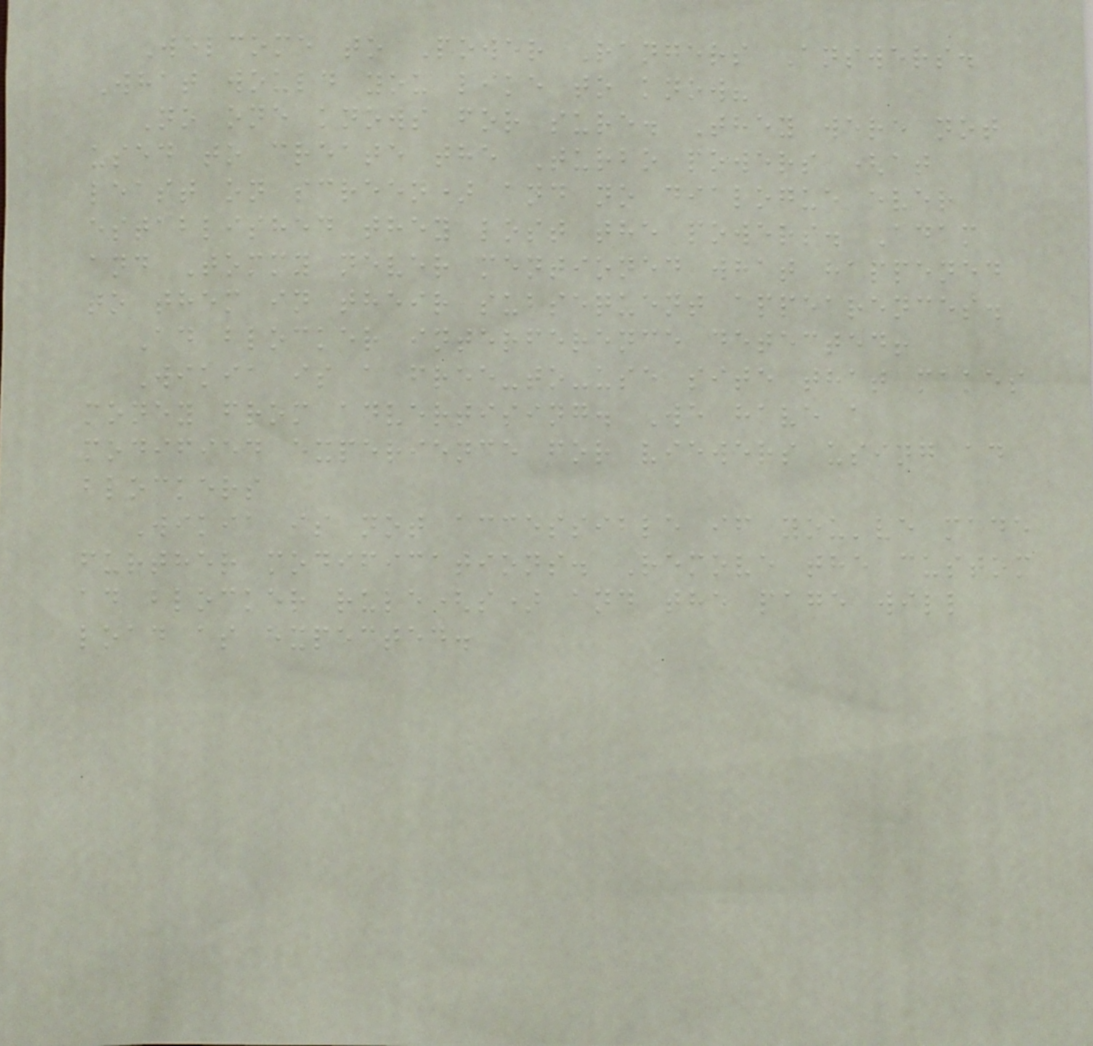Welcome to Power Rangers Answers.
What would you like to know?
No one knows for sure. They were not
used to create the Turbo powers (at
least on screen) and no dialogue ever
established they lost the powers. Adam
and Tommy never mentioned what happened
to them in their subsequent appearences.
Ad blocker interference detected!
Wikia is a free-to-use site that makes
money from advertising. We have a
modified experience for viewers using ad
blockers
Wikia is not accessible if you've made
further modifications. Remove the custom
ad blocker rule(s) and the page will
load as expected.
